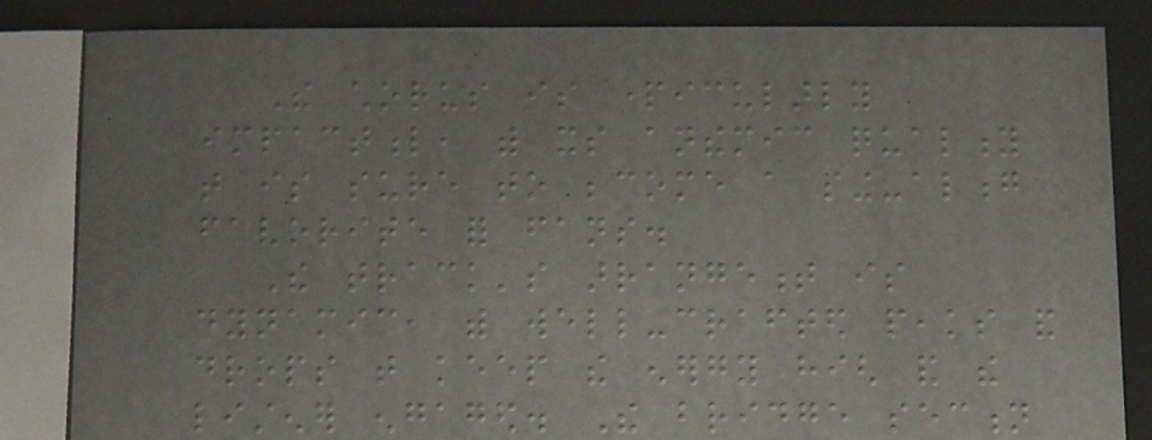The chorus is particularly
impactful, with its anthemic quality
that is sure to become a sing-along
favorite for fans.
The track's arrangement is
dynamic, with well-crafted peaks and
drops that keep the energy high and the
listener engaged. The bridge section
